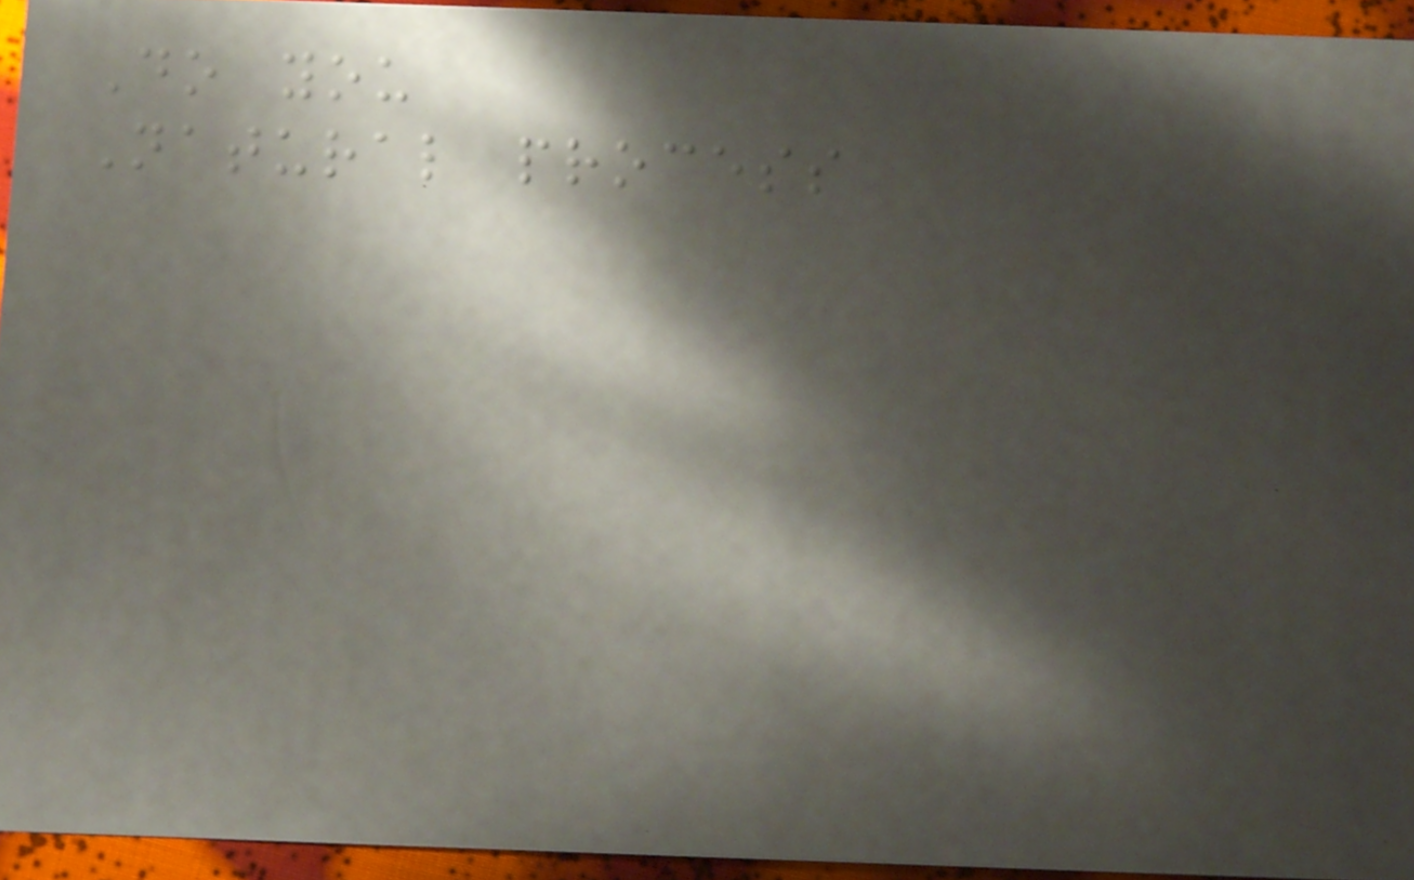Do you
Natural process
